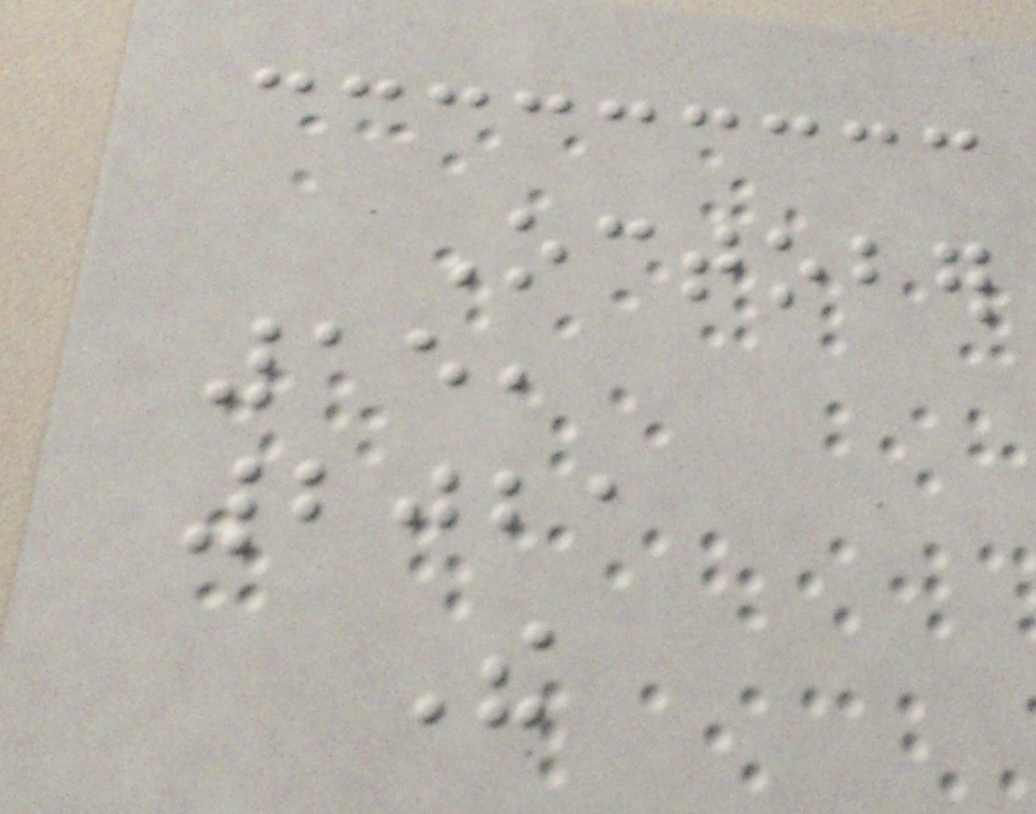October
15,
2021
The
